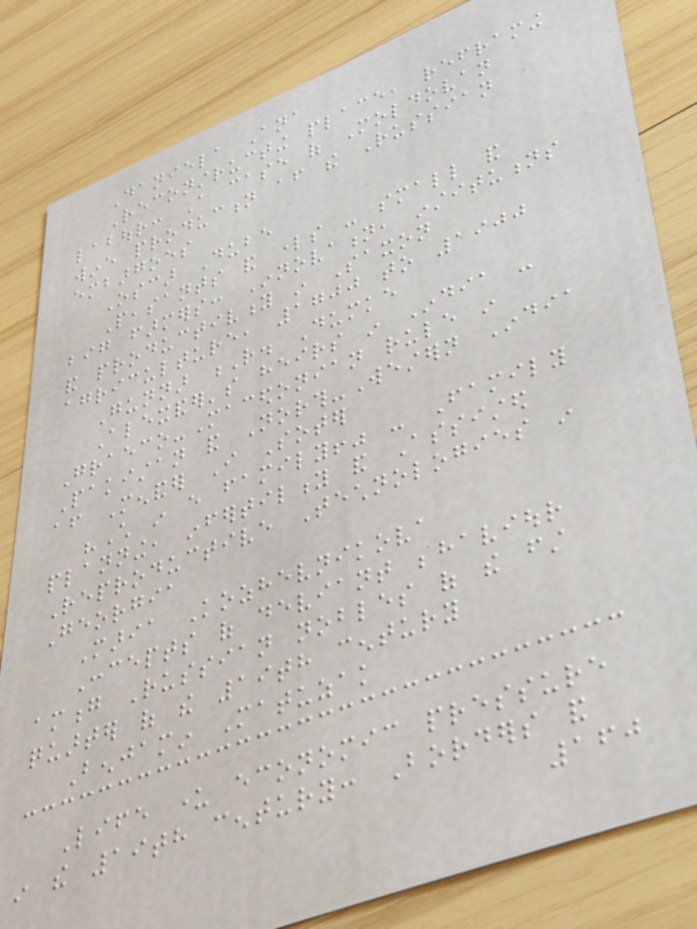Daniela Ana
Reconstructing place, reframing
labour: A case of Moldovan
wine production after the Russian
embargoes
Oscar Dube
Peasants and lords - small and
big farmers: Innovation, institutions
and productivity in Saxon
agriculture, 1700 to 1900
Gunnar R. Dumke
Alexander's heirs in India -
Graeco-Macedonian rule in
Pakistan and North-Western India
after Menander I Soter
"Child in every family!" - Family
planning, infertility and Assisted
Reproductive Technologies in
Georgia
Maria Kozhevnikova
Concepts of deviant behaviour
among Russian nobles of the first
quarter of the 19th century
Benjamin Matuzak
Life under economic pressure
in the 19th century: Borders and
160
